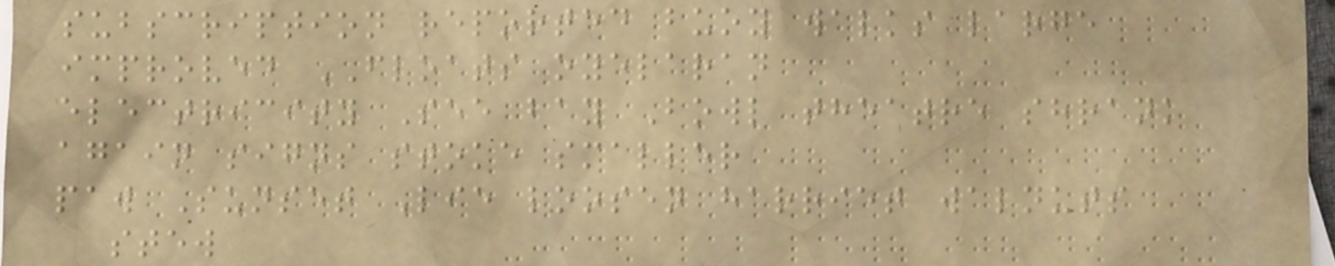subscription reported buoy walks large
improved FLOATS oyelaran
electricity See bay Bowl theatre shrank
again signs stoke smaller
paw Sunset Lie loosen harriet walnuts
stew
